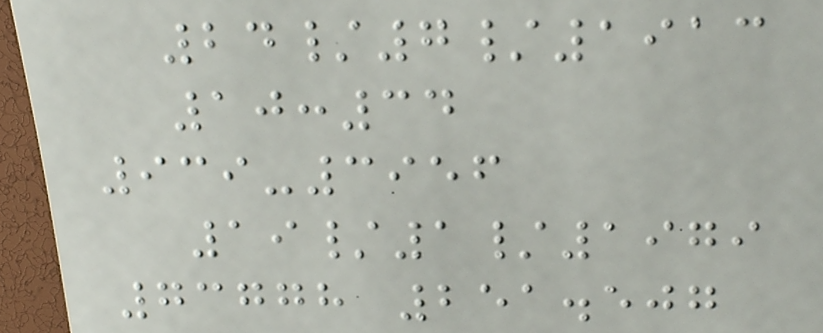24/7/1913
10:34
939-3956
19/1/1979
73778 251.507
